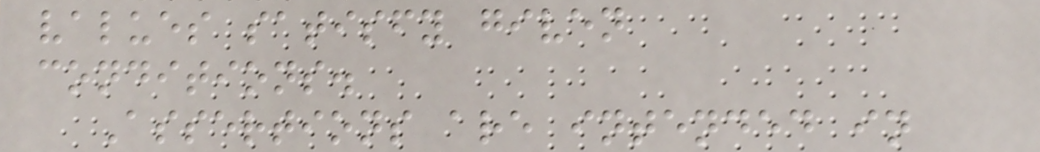values satisfy given
conditions.
Assertions are intended in
